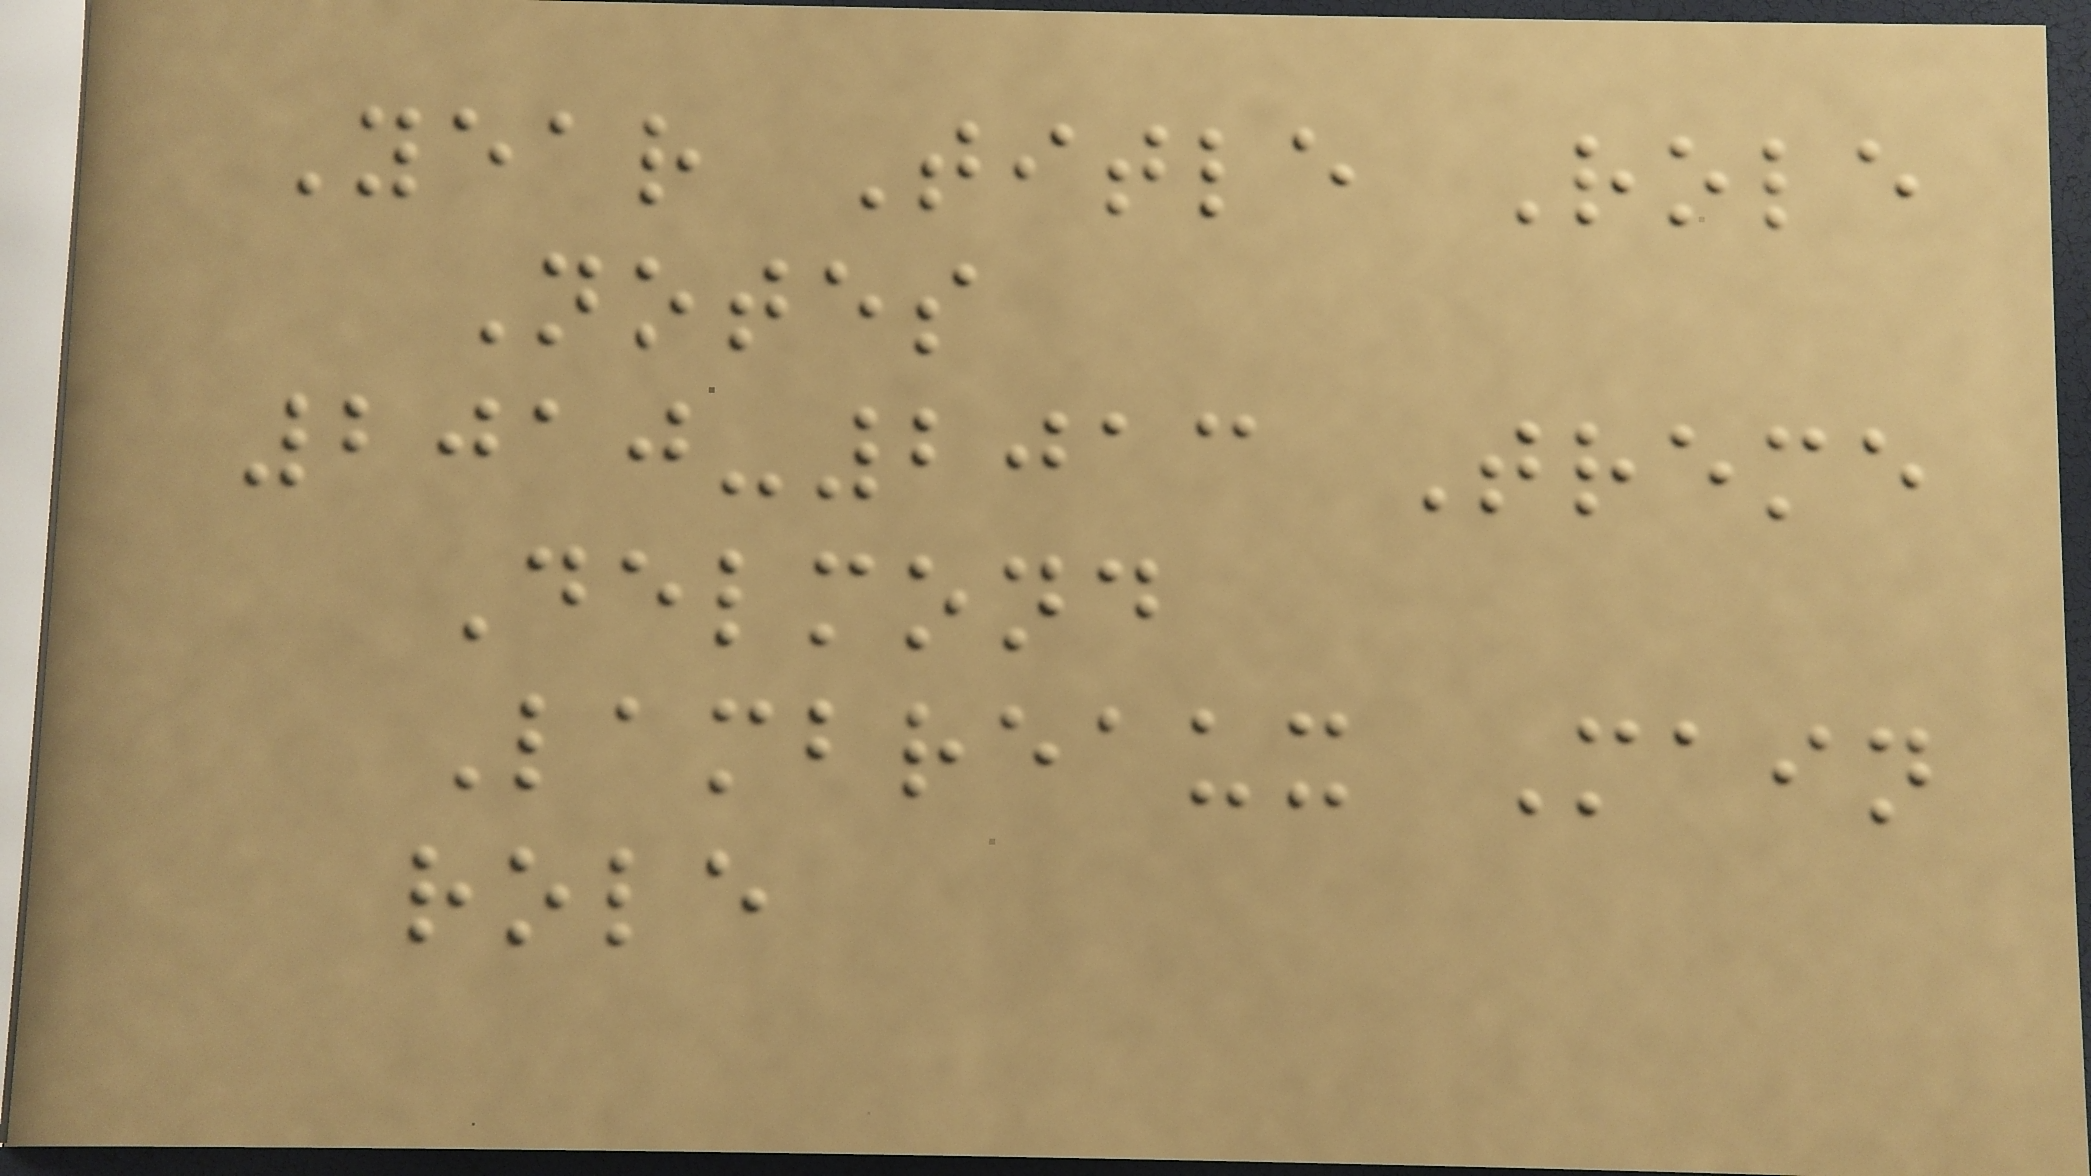Year Title Role
Notes
2010-2013 Treme
Delmond
Lambreaux Main
role
